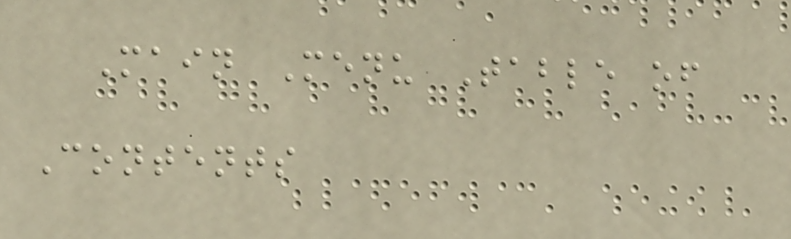Main Menu Table of
Contents
